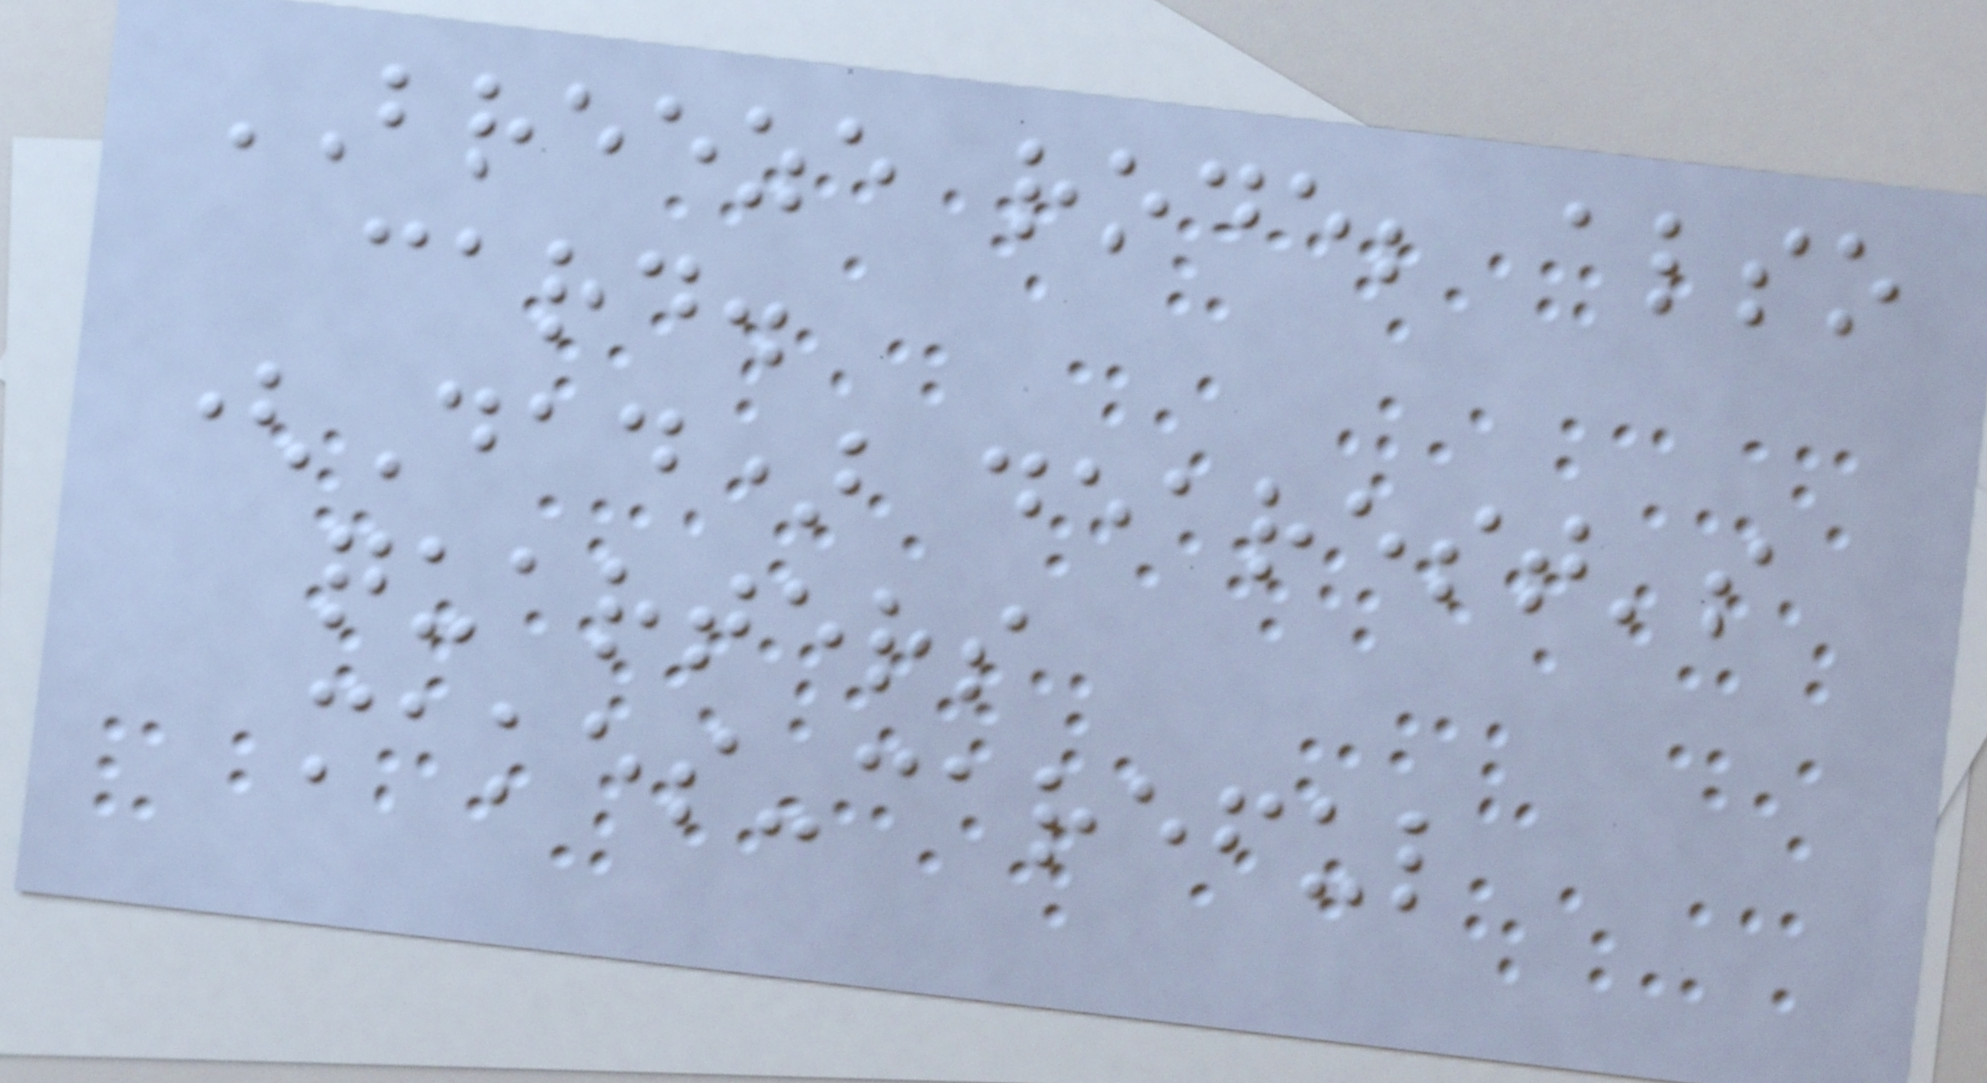BREEZE rode; also
card.
(Dad) dearest's
quarters
makes-careful
